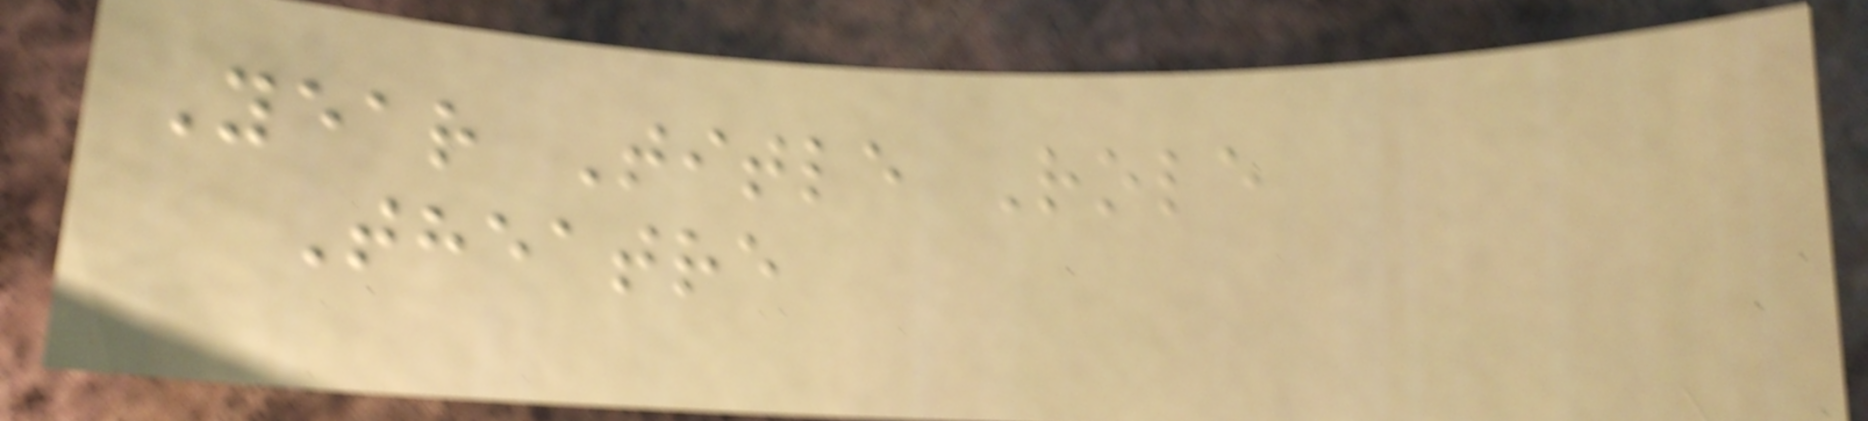Year Title Role
Theatre
